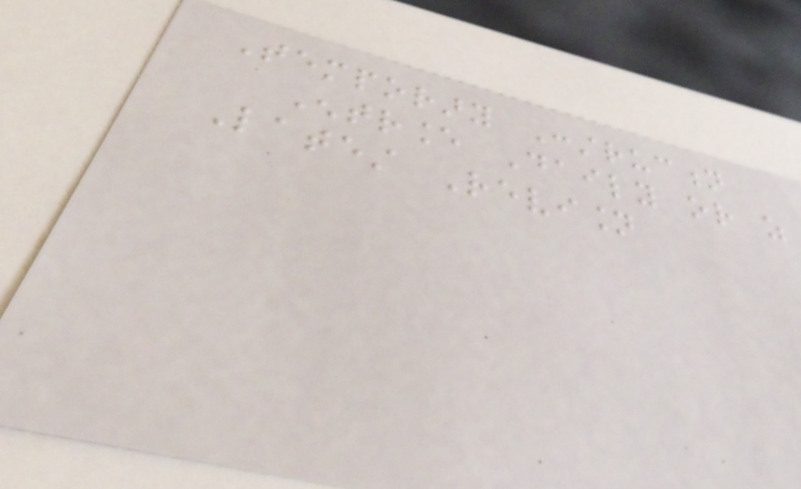Temporary Construction
Entrance Daily or as
Latest Revision
